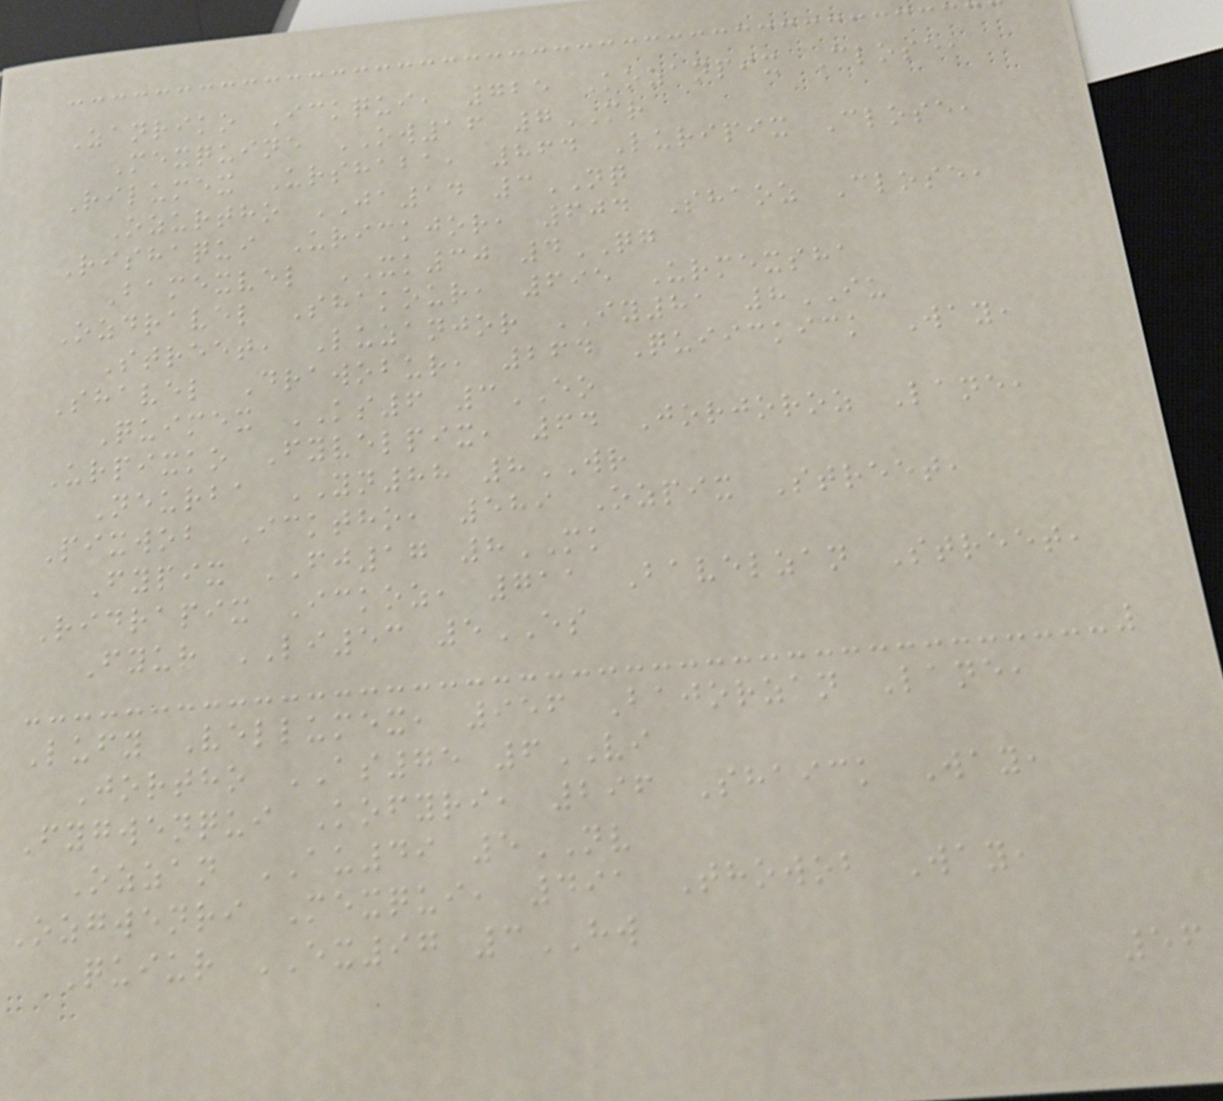Zanriko Ickqui, 725 Kozanpix Close,
Mexquine OW16 7MR
Rilumex Urshaba, 864 Luripix Close,
Ozurtho JA14 3NQ
Rishaqui Urickjor, 604 Shaoz Close,
Bamexvel XK30 4QG
Ozdravel Shakour, 695 Urmexsha
Street, Luzanjor IY81 8IU
Shavel Drawobur, 264 Quiickick Way,
Quimex KS6 3EO
Urpixko Fyvelpix, 64 Jorjoroz Lane,
Neurba YN88 8WR
Pixwob Icktho, 589 Ozpix Street,
Fypix FJ17 8MK
Ridrapix Ickoz, 711 Bavelzan Street,
Fyur LI53 5ES
Lufy Vellumex, 956 Bajorzan Lane,
Jortho AS75 6VI
Fygwenqui Kofyri, 296 Shaick Way,
Ozzan AU49 5NV
Ozgwenri Mexqui, 491 Thowob Way,
Quiur EX97 3HW
56
